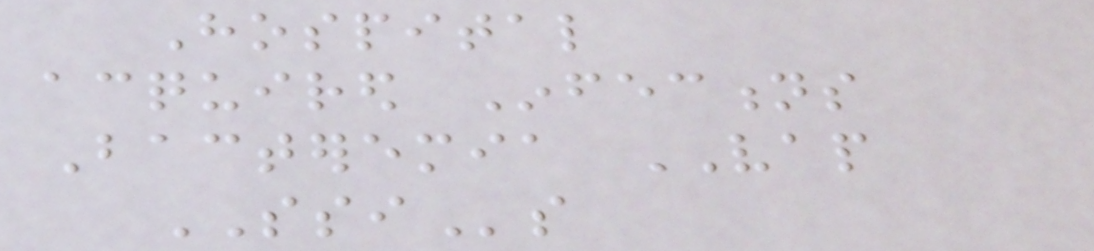Hospital
acquired Infections
Bacteremia VAP
SSIs
